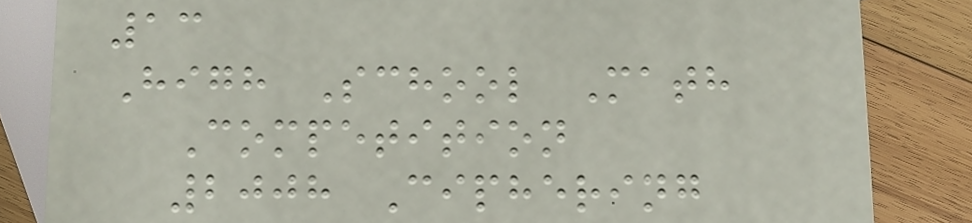13
High School Math
Competition
2008 Ciphering
